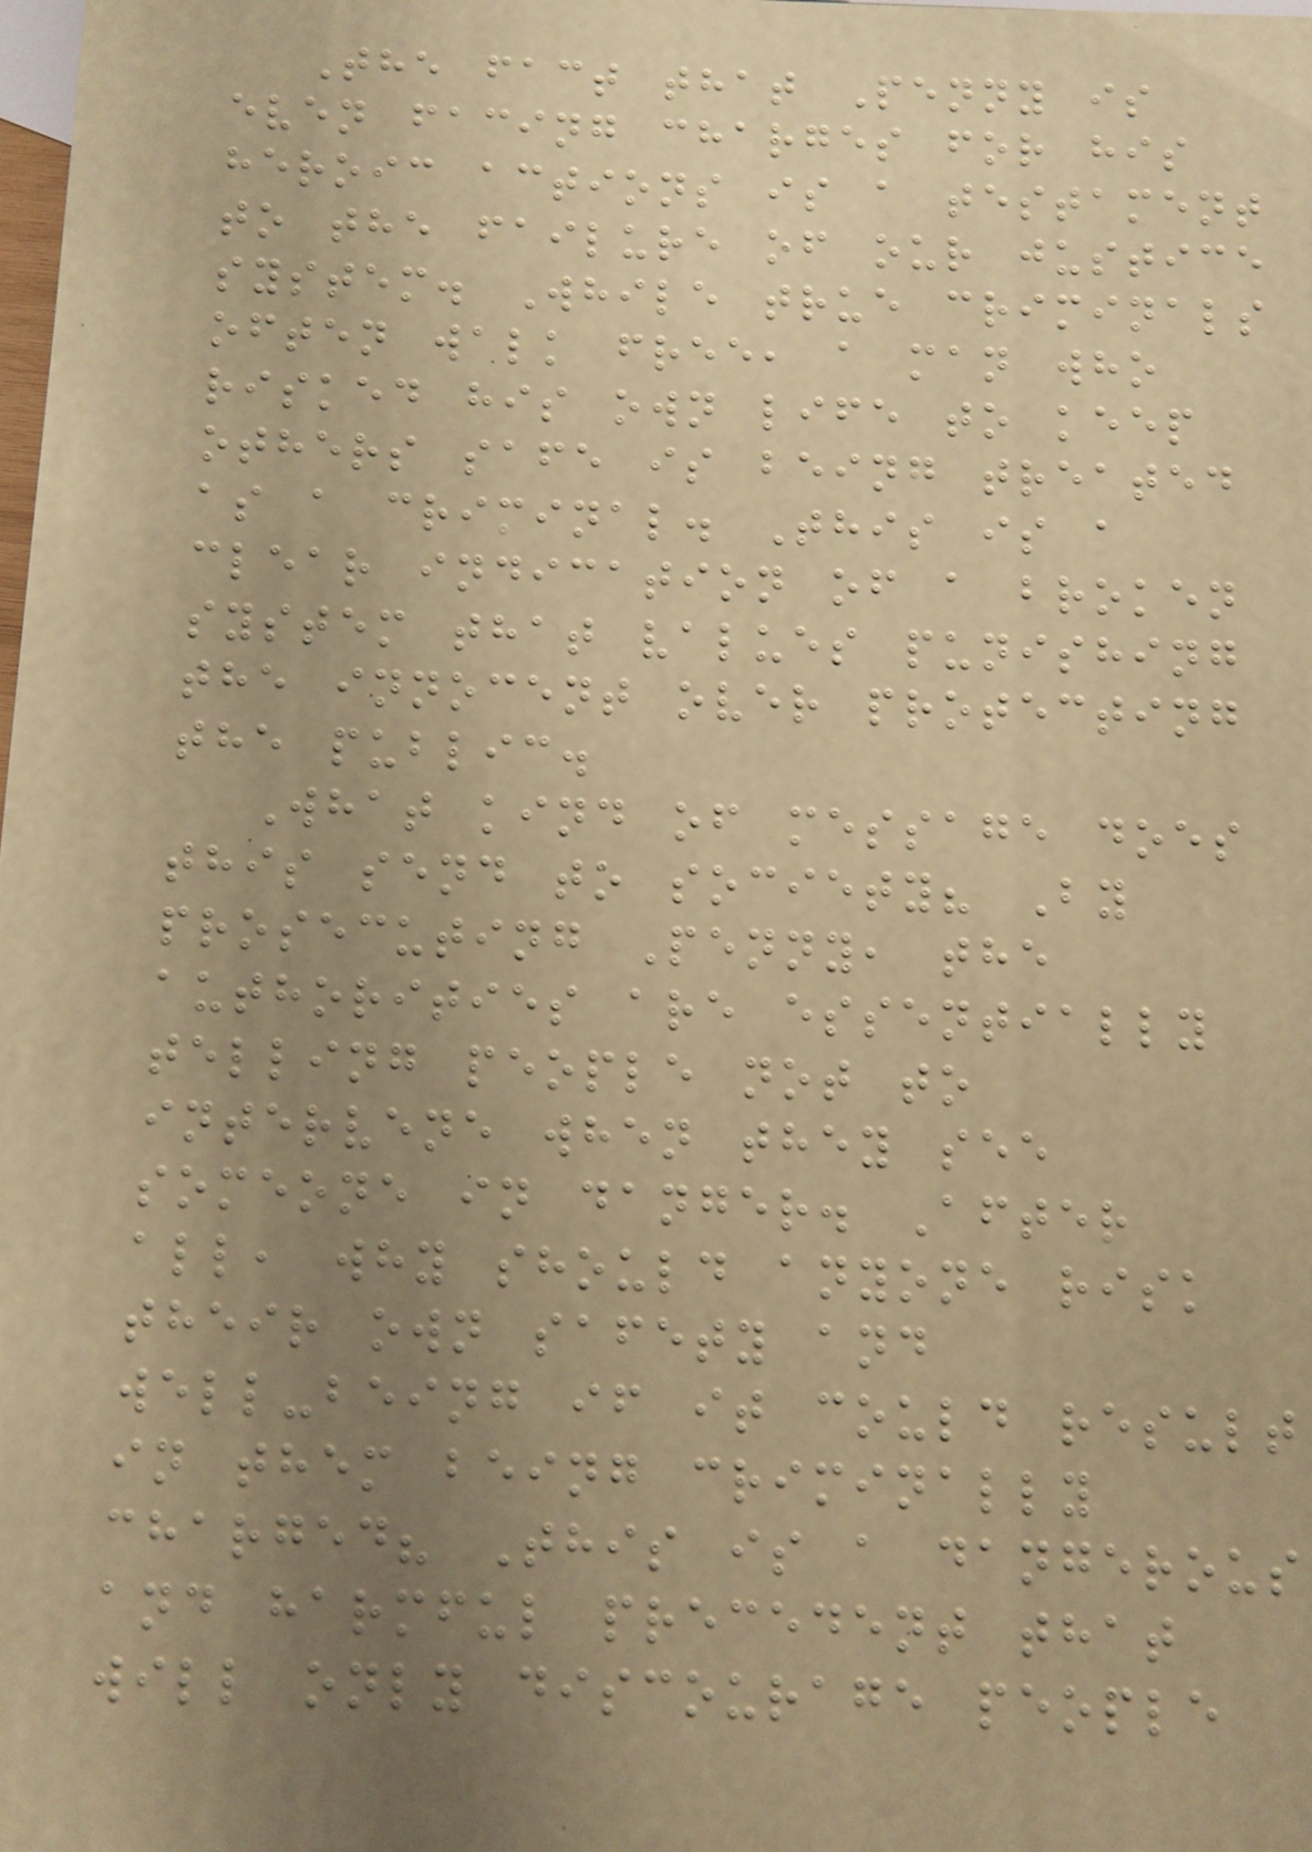The fact that Penny is
even facing charges for his
heroic actions is a testament
to the failure of our justice
system. While true criminals
often walk free, a man who
risked his own life to keep
others safe is being treated
as a criminal. This is a
clear indication of a broken
system that values punishing
the innocent over protecting
the public.
What kind of message does
this send to society? By
prosecuting Penny, the
authorities are essentially
telling people not to
intervene when they see
someone in danger. After
all, why should anyone risk
their own safety and
well-being if it could result
in them being criminally
charged? This is a dangerous
and harmful precedent that
will only discourage people
